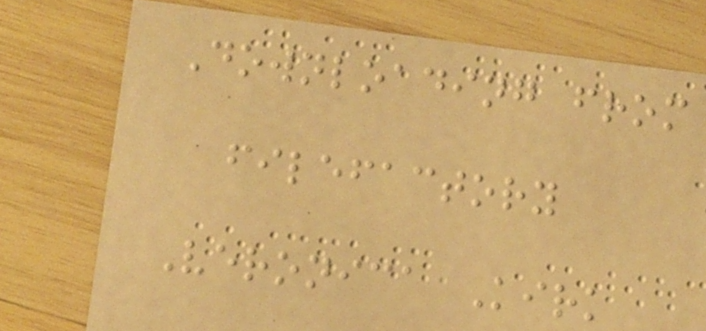Downloading from
filefactory
Veronica Kirk
